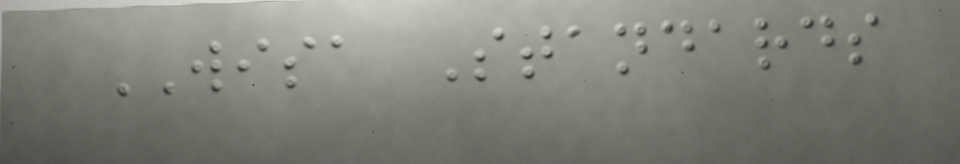WISA Standards
